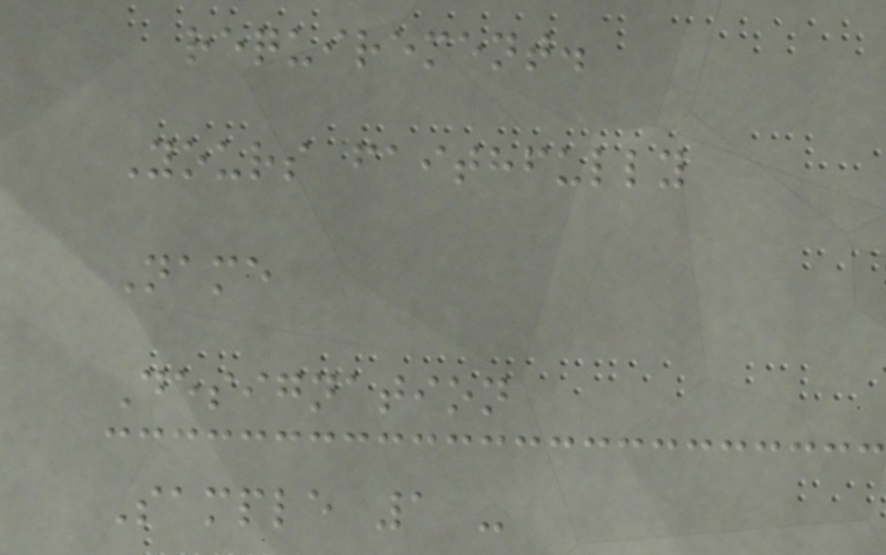requirement.
Yours faithfully
Name
Designation
Sample 1 -
